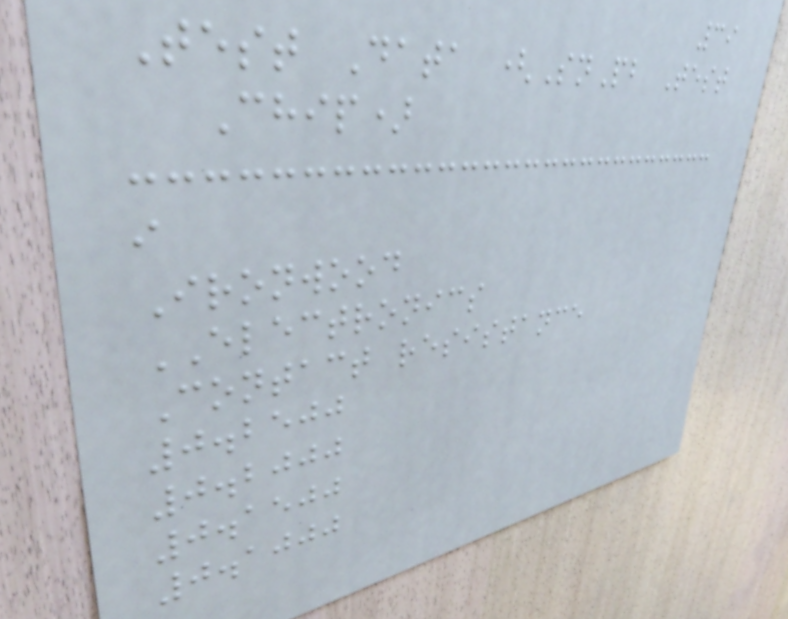39
Test Data (SnPb Test
Chip)
i
Ironwood
ELECTRONICS
Contact resistance
0.2500
0.2000
0.1500
0.1000
